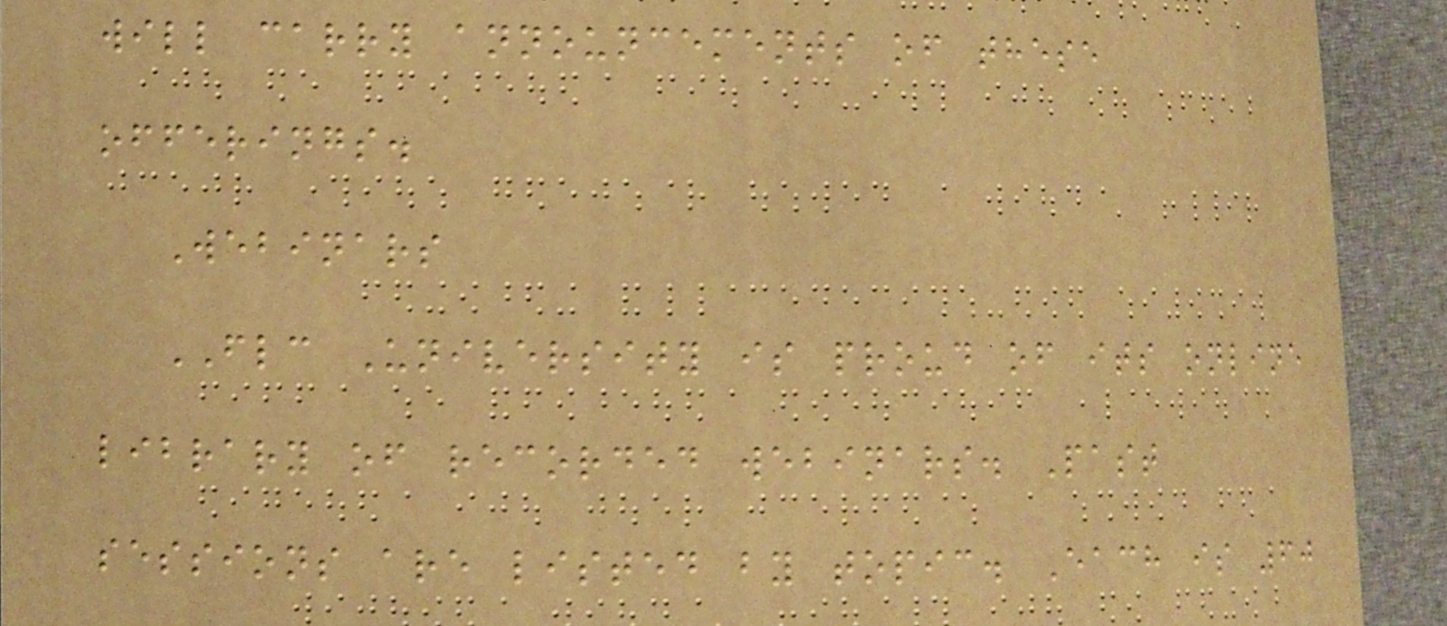will carry announcements of these
offerings.
Webinars
FLC University is proud of its online
library of recorded webinars. Past
sessions are listed by topic. Each is 60
